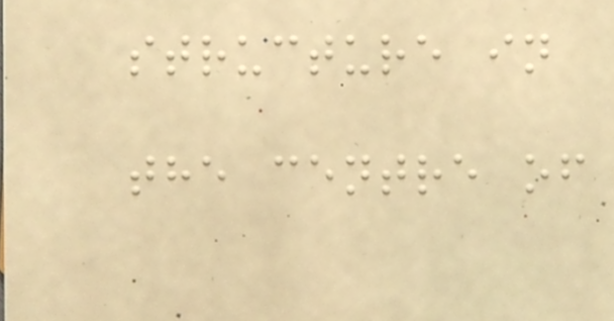structure in
the centre of
